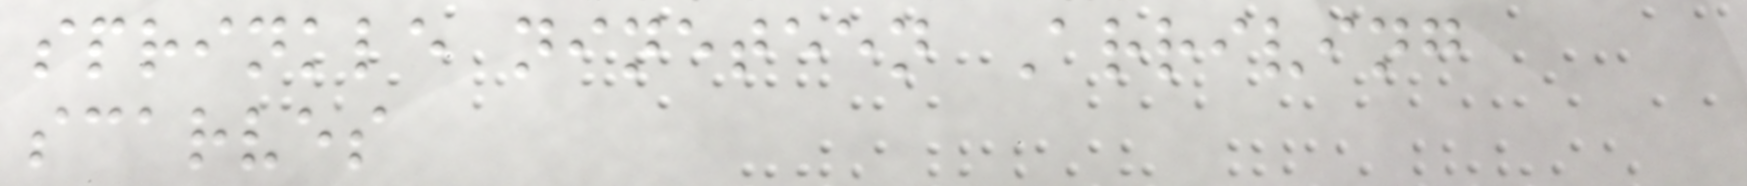sprinkle nineteen Arriving
scarves
